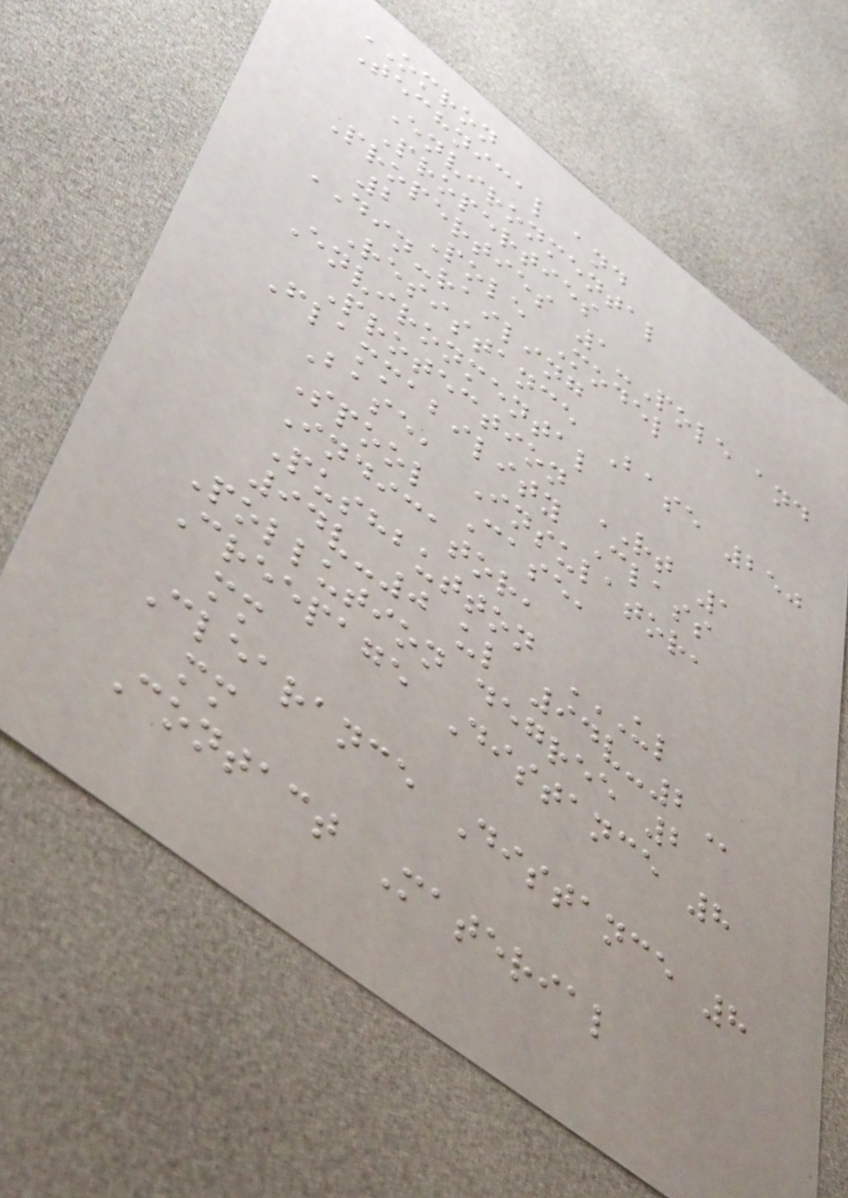OMRON
Technical and
Environmental
Properties
Properties 1-Pole and
2 Pole Model
DIN-railing
Resistance Base 250
Environmental
Protection RT 1
Flammability Class
Base, Insulator,
Spool Case,
Indicator,
Pushbutton UL
94V-0 UL 94V-2
Pollution degree 2
Creepage Distance 8
mm
Clearance Distance 8
mm
Contact Material
